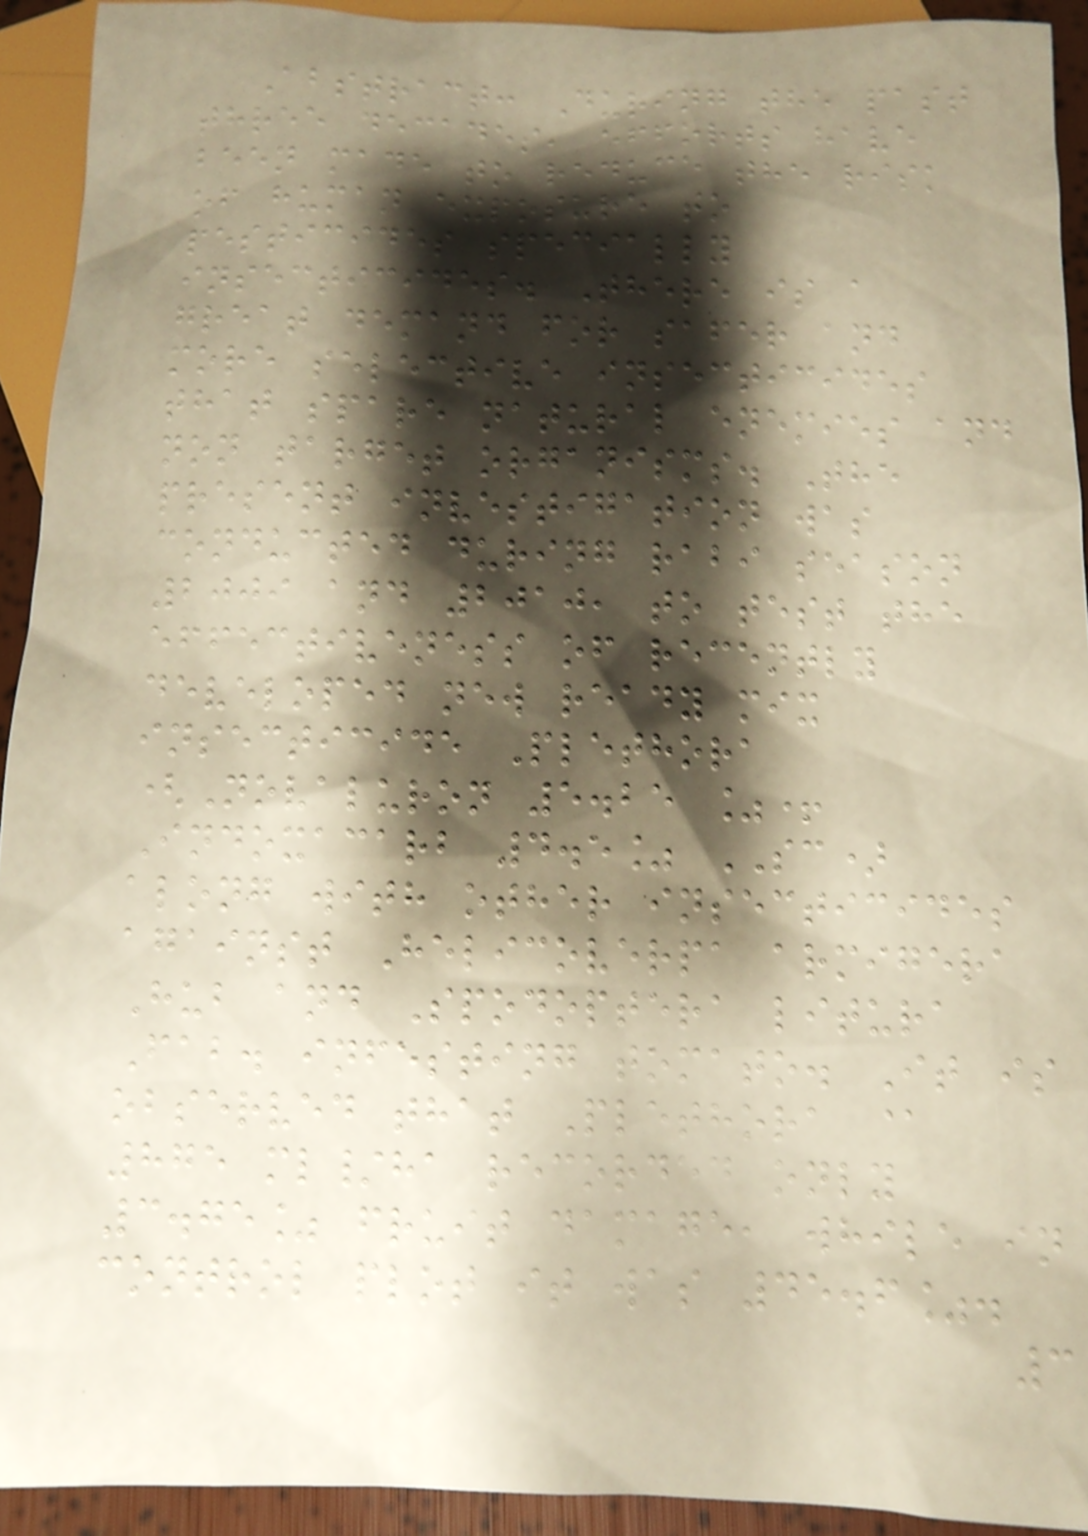Abstract: During the past
three decades, efforts have
been made to reduce the risk
of human exposure to
pesticides specially
insecticides. There is a
great demand for safer and
more selective insecticides
that spare natural enemies and
non target organisms. The
present investigation was
conducted during rabi season
2009 and 2010, to test the
effectiveness of recently
developed new ready mix
insecticide Plethora
(Novaluron 5.25 %+
Indoxacarb 4.5% SC)
along with other insecticides
against Helicoverpa armigera
Hub and Spodoptera litura
Fab. infesting tomato. It is
observed that Plethora @
875 ml/ha recorded only
3.75% fruit damage, while in
control plot it was 45.6%.
3
